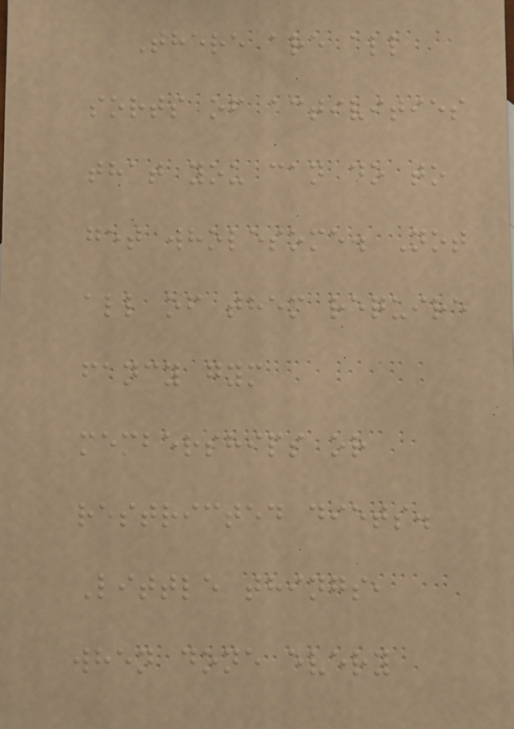There are all
sorts of activities
that you can do to
get wholesome. Not
all of them require
fancy gym
memberships or
restricted diets.
Little things,
when done every
